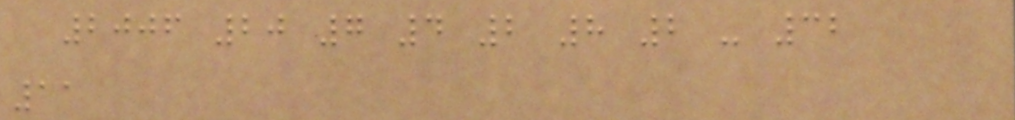2006 20 7 4 2 8 2 - 32
11
